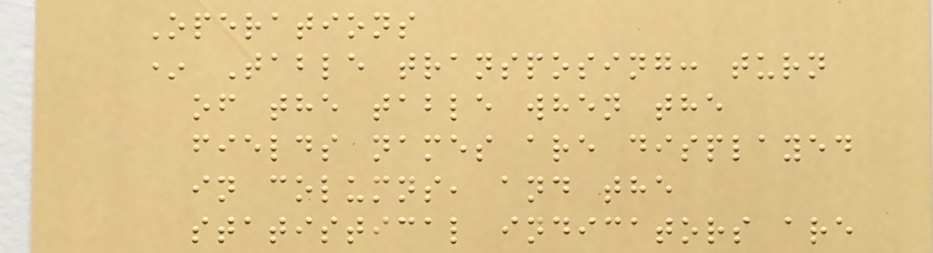Operations
* Table transposing: turn
of the table when the
fields names are displayed
in columns, and the
statistical indicators are
